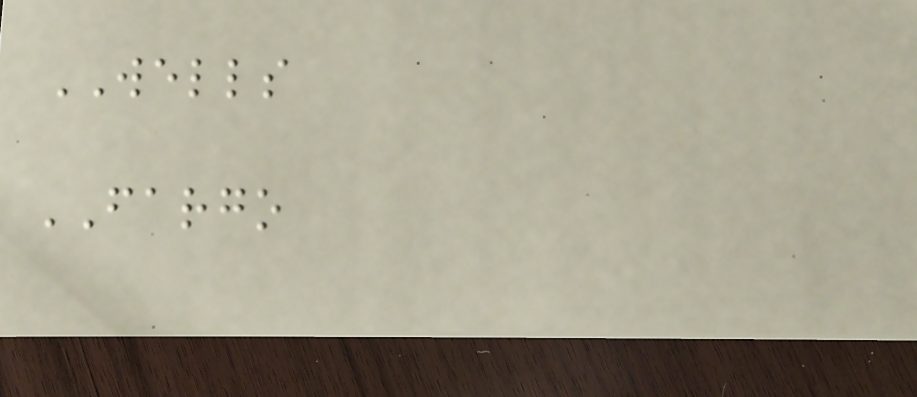WELLS
FARGO
